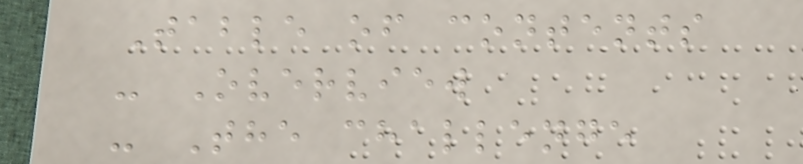Table of contents
- Overview
- The challenge
